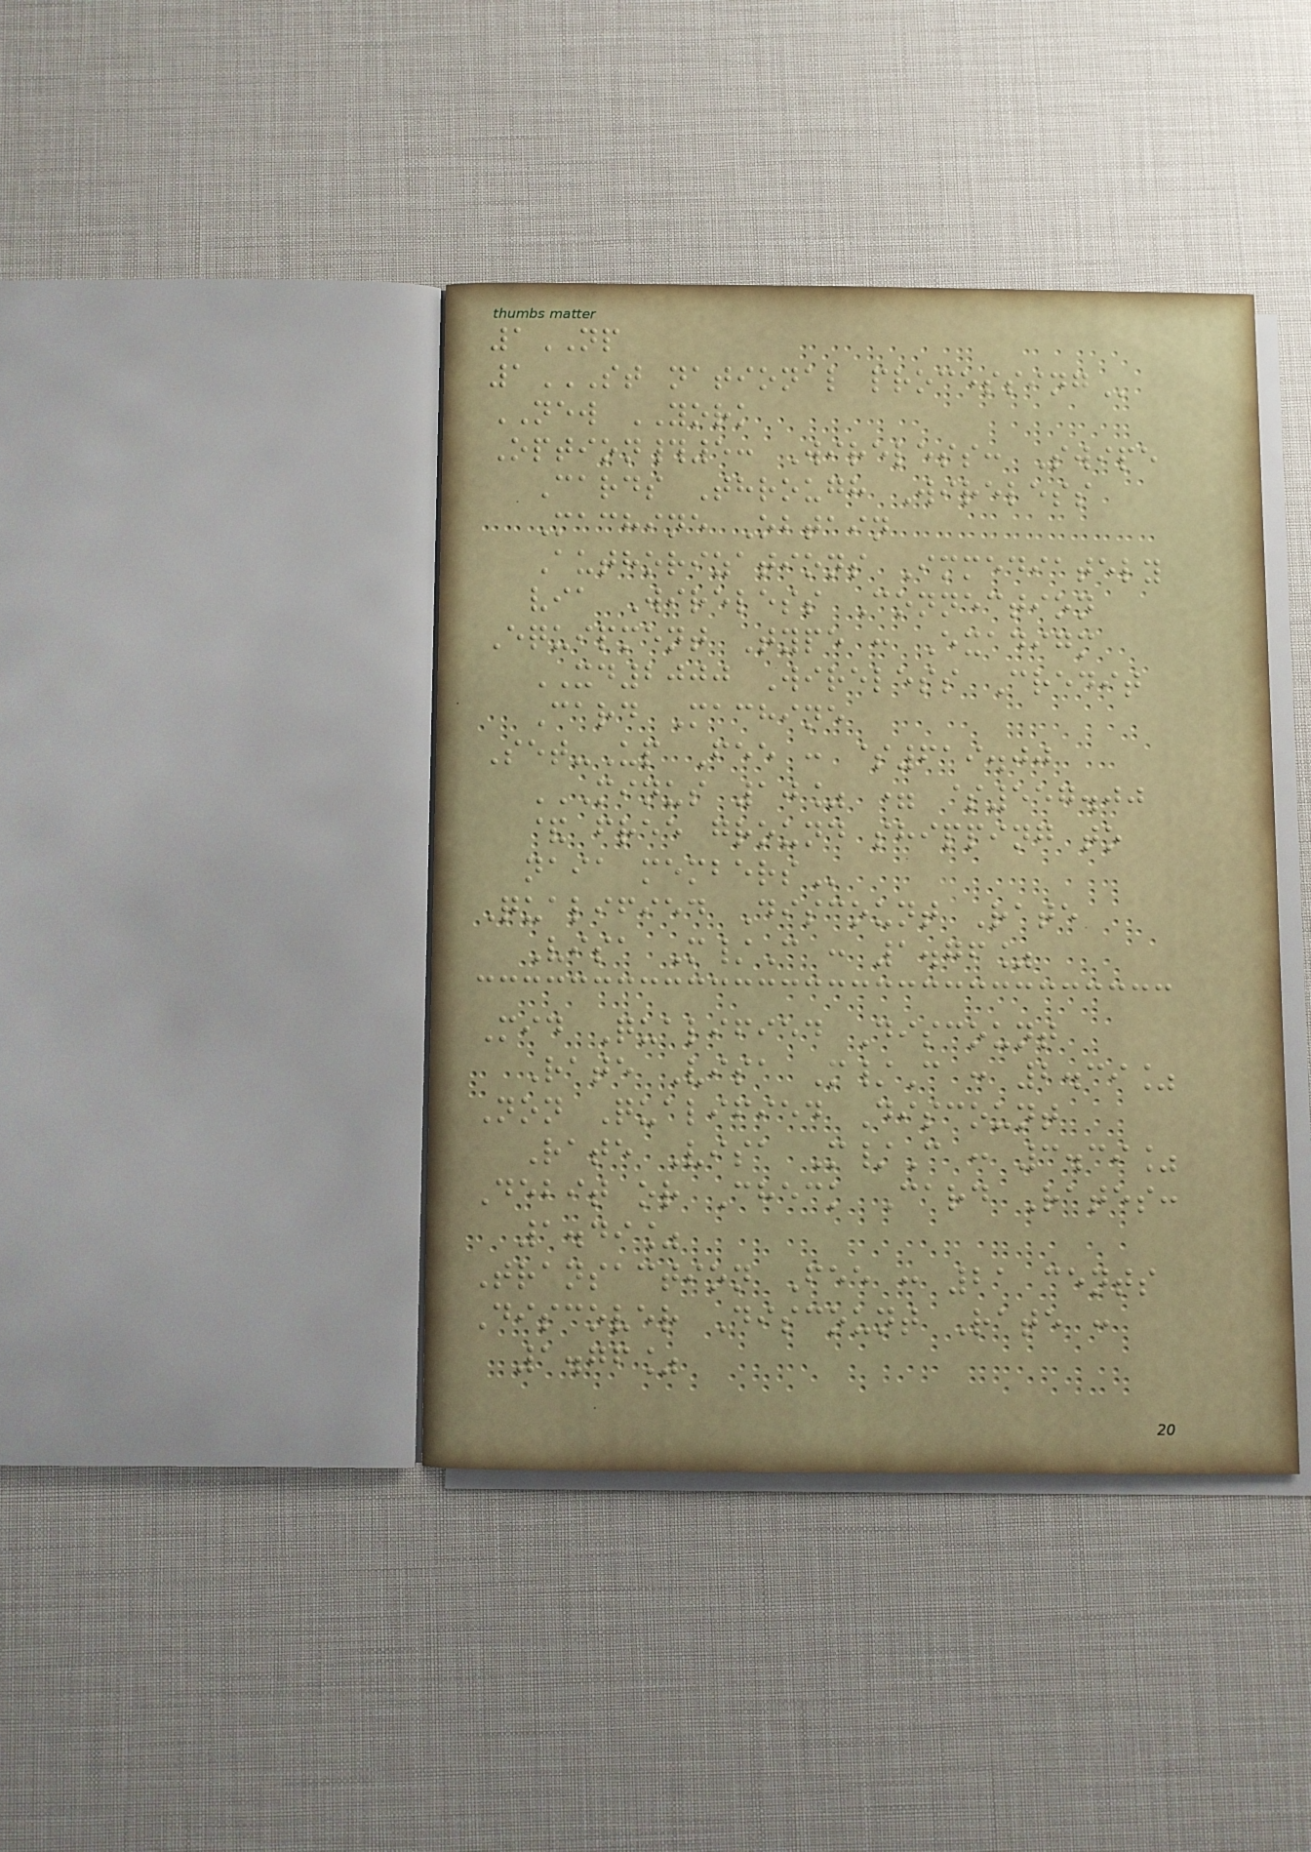1NP
1ST NATIONAL PROCESSING
NEW YORK
Option#5: Wireless: Swipe
Cards Through Wireless
Machine Obtain
Authorizations Immediately
via Wireless Connection
Equipment Type : Exadigm
XD2000 Wireless Credit
Card Machine
Set-Up Fee : $619.00
MINUS 10% = $557.00
& FREE GROUND SHIPPING TO
NAIA MEMBERS
Qualified Discount Rate
Visa M/C : 1.76%
Mid Qualified Discount
Rate Visa M/C : 2.39%
Non Qualified Discount
Rate Visa M/C : 3.39%
Debit or Check Card Rates:
1.49%
Transaction Fee : 21 cents
Discover Discount Rate :
1.76%
